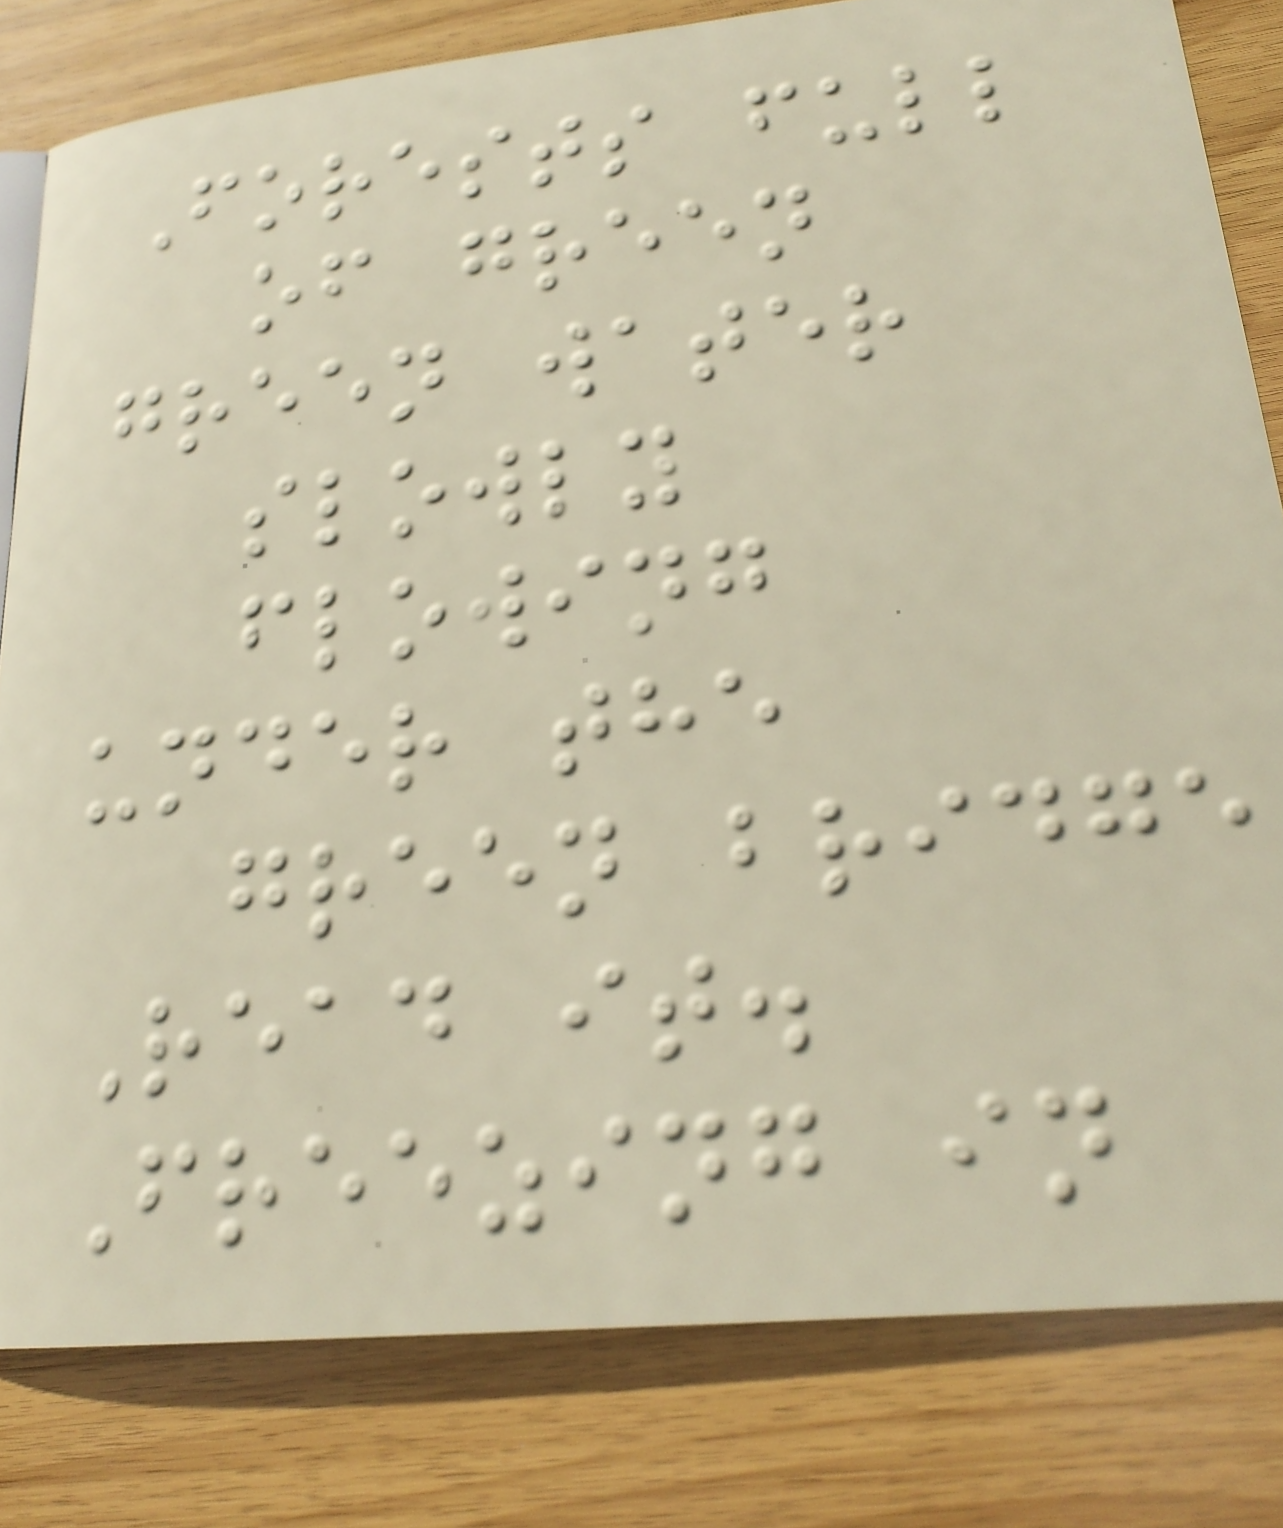Forests full
of green
green water
slowly
flowing
under the
green bridge
Read it.
Freezing in
